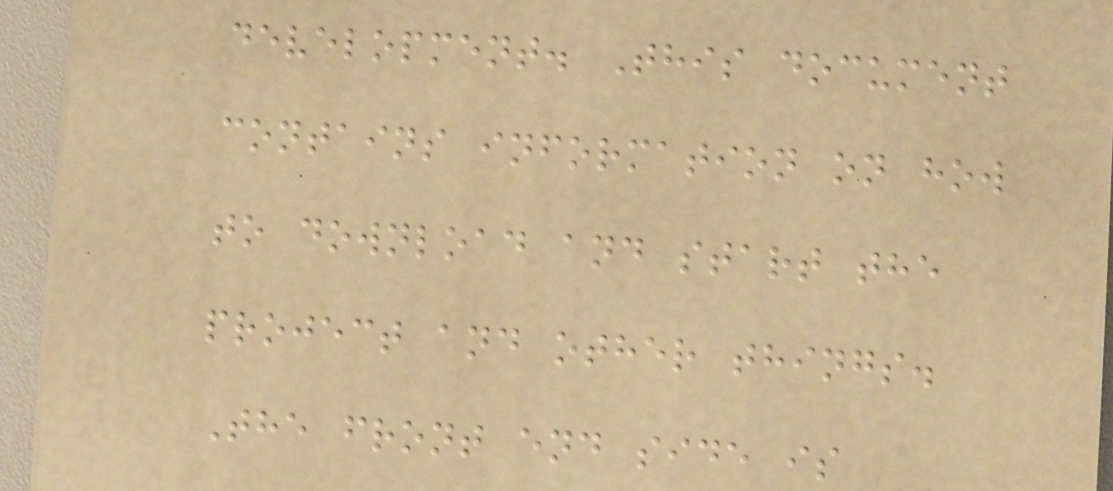development. This document
contains information on how
to download and start the
project and other things.
The front end side is
